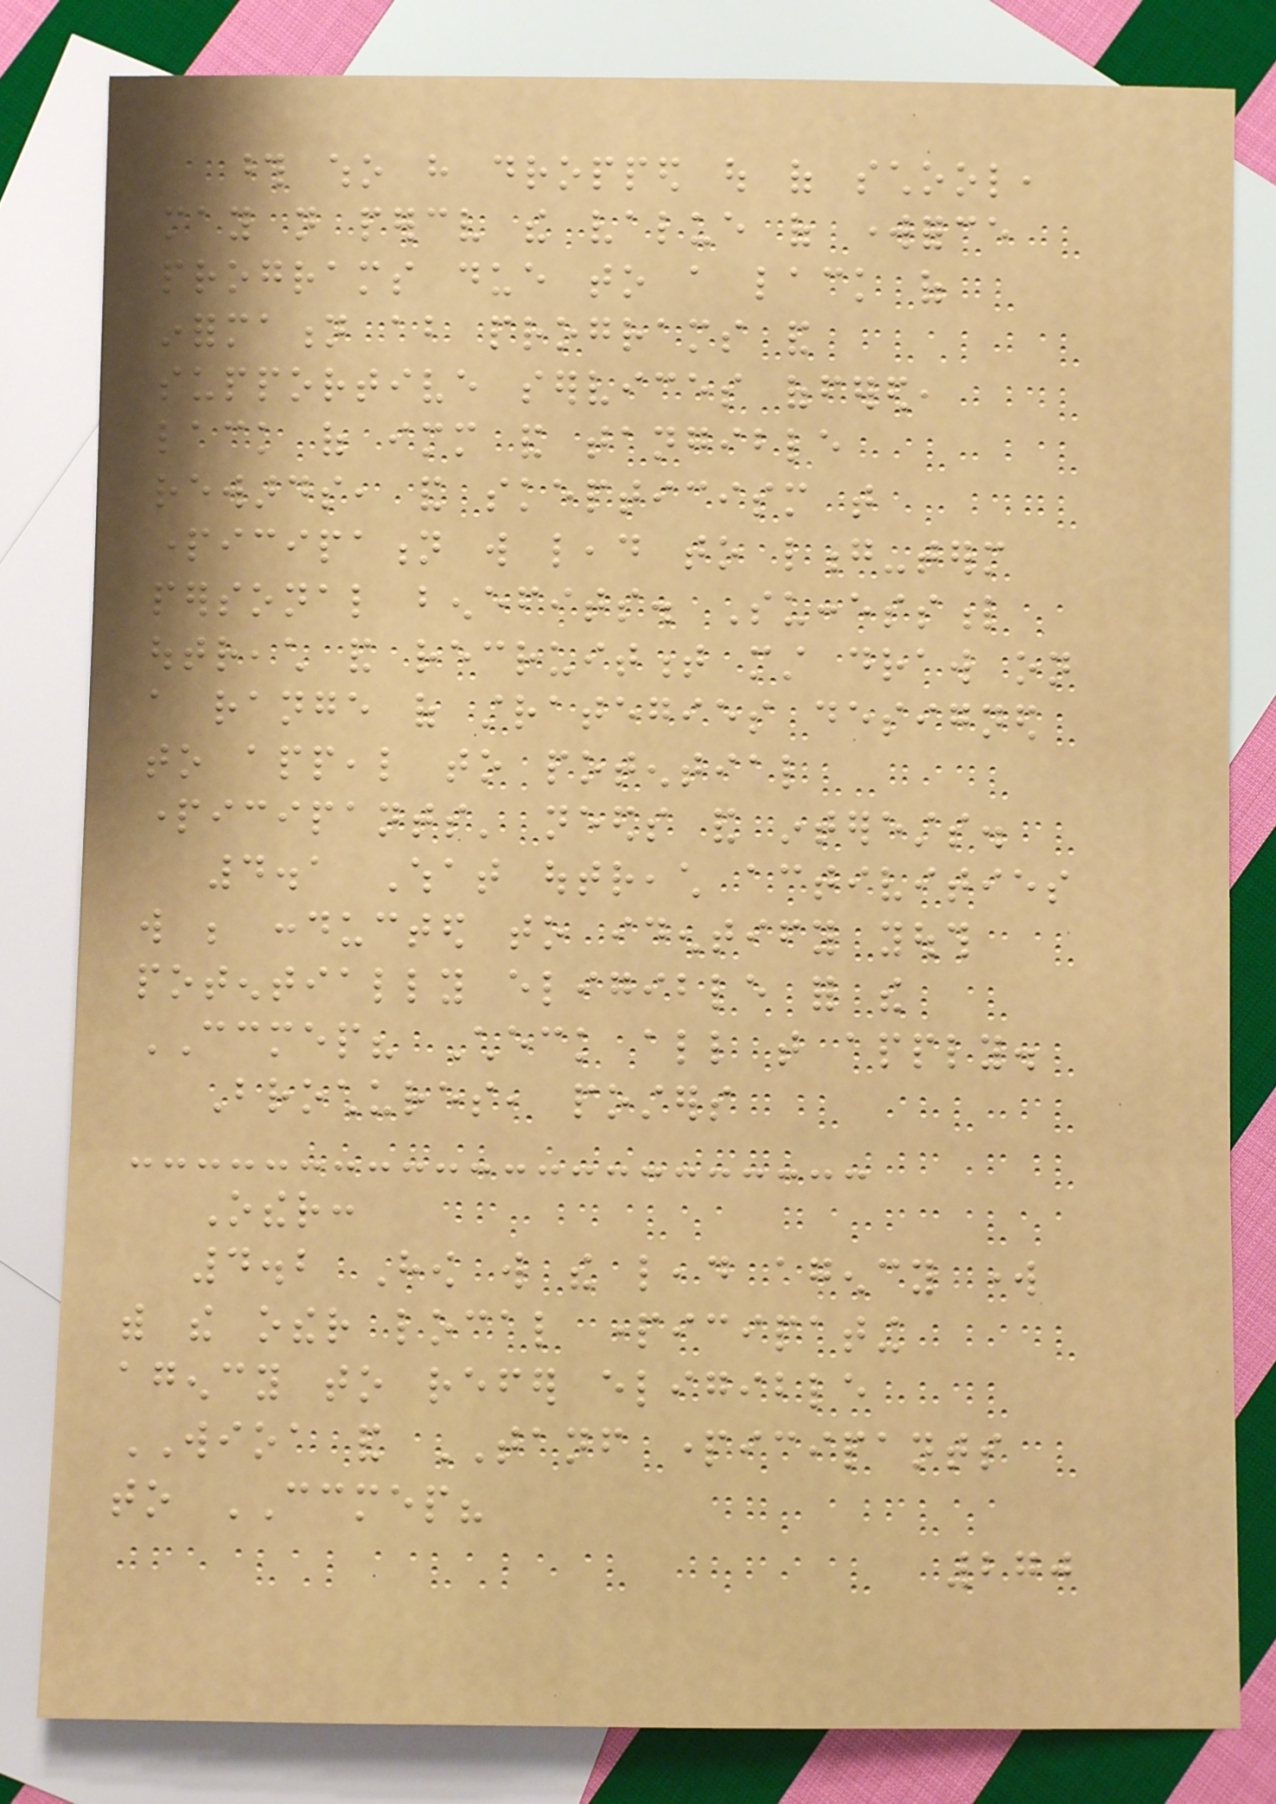those who have dropped out of school,
may not perceive the value of workforce
programs due to a lack of
information about programs and
supportive services offered,
lack of immediate and tangible
rewards, and skepticism that
participation will lead to long-term
personal benefits. Successful
outreach and recruitment must draw on
a range of strategies designed
to appeal to potential
participants' needs and interests.
4.1 What outreach activities
will be conducted to identify youth
potentially eligible for the
CCMEP? Check all that apply.
Brochures, posters
Other:
4.2 How will the lead agency work
with the other local participating
agency to refer eligible
WIOA and TANF participants
to CCMEP?
270
